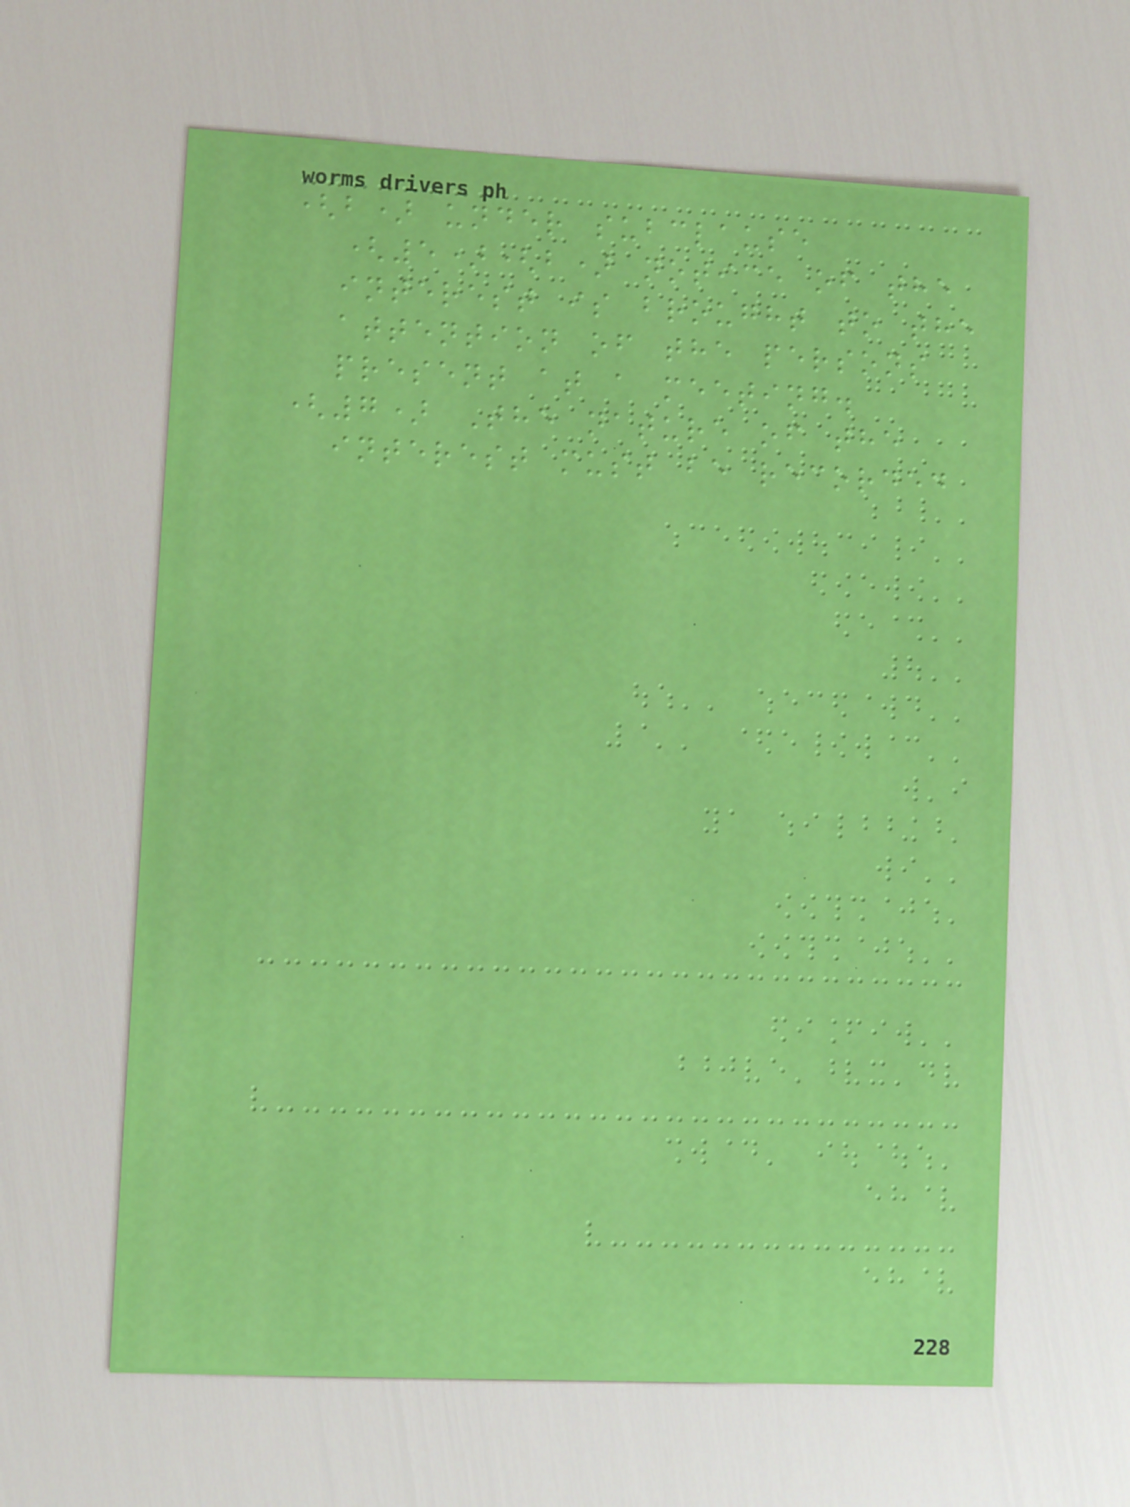(b) under subclause
(5)(b) notice of the
interest is brought to the
attention of the persons
present at a meeting.
(7) The nature of the
interest must be recorded
